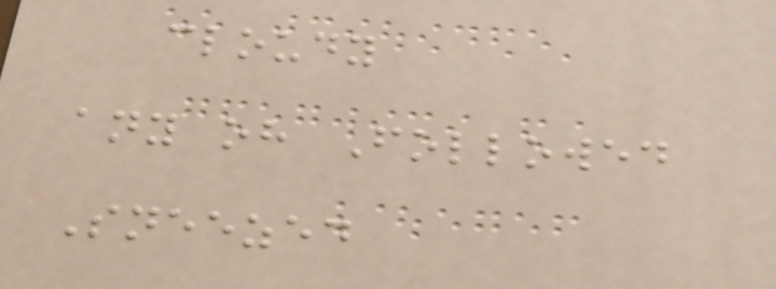cloudy
any oh Followed
Sneezed
